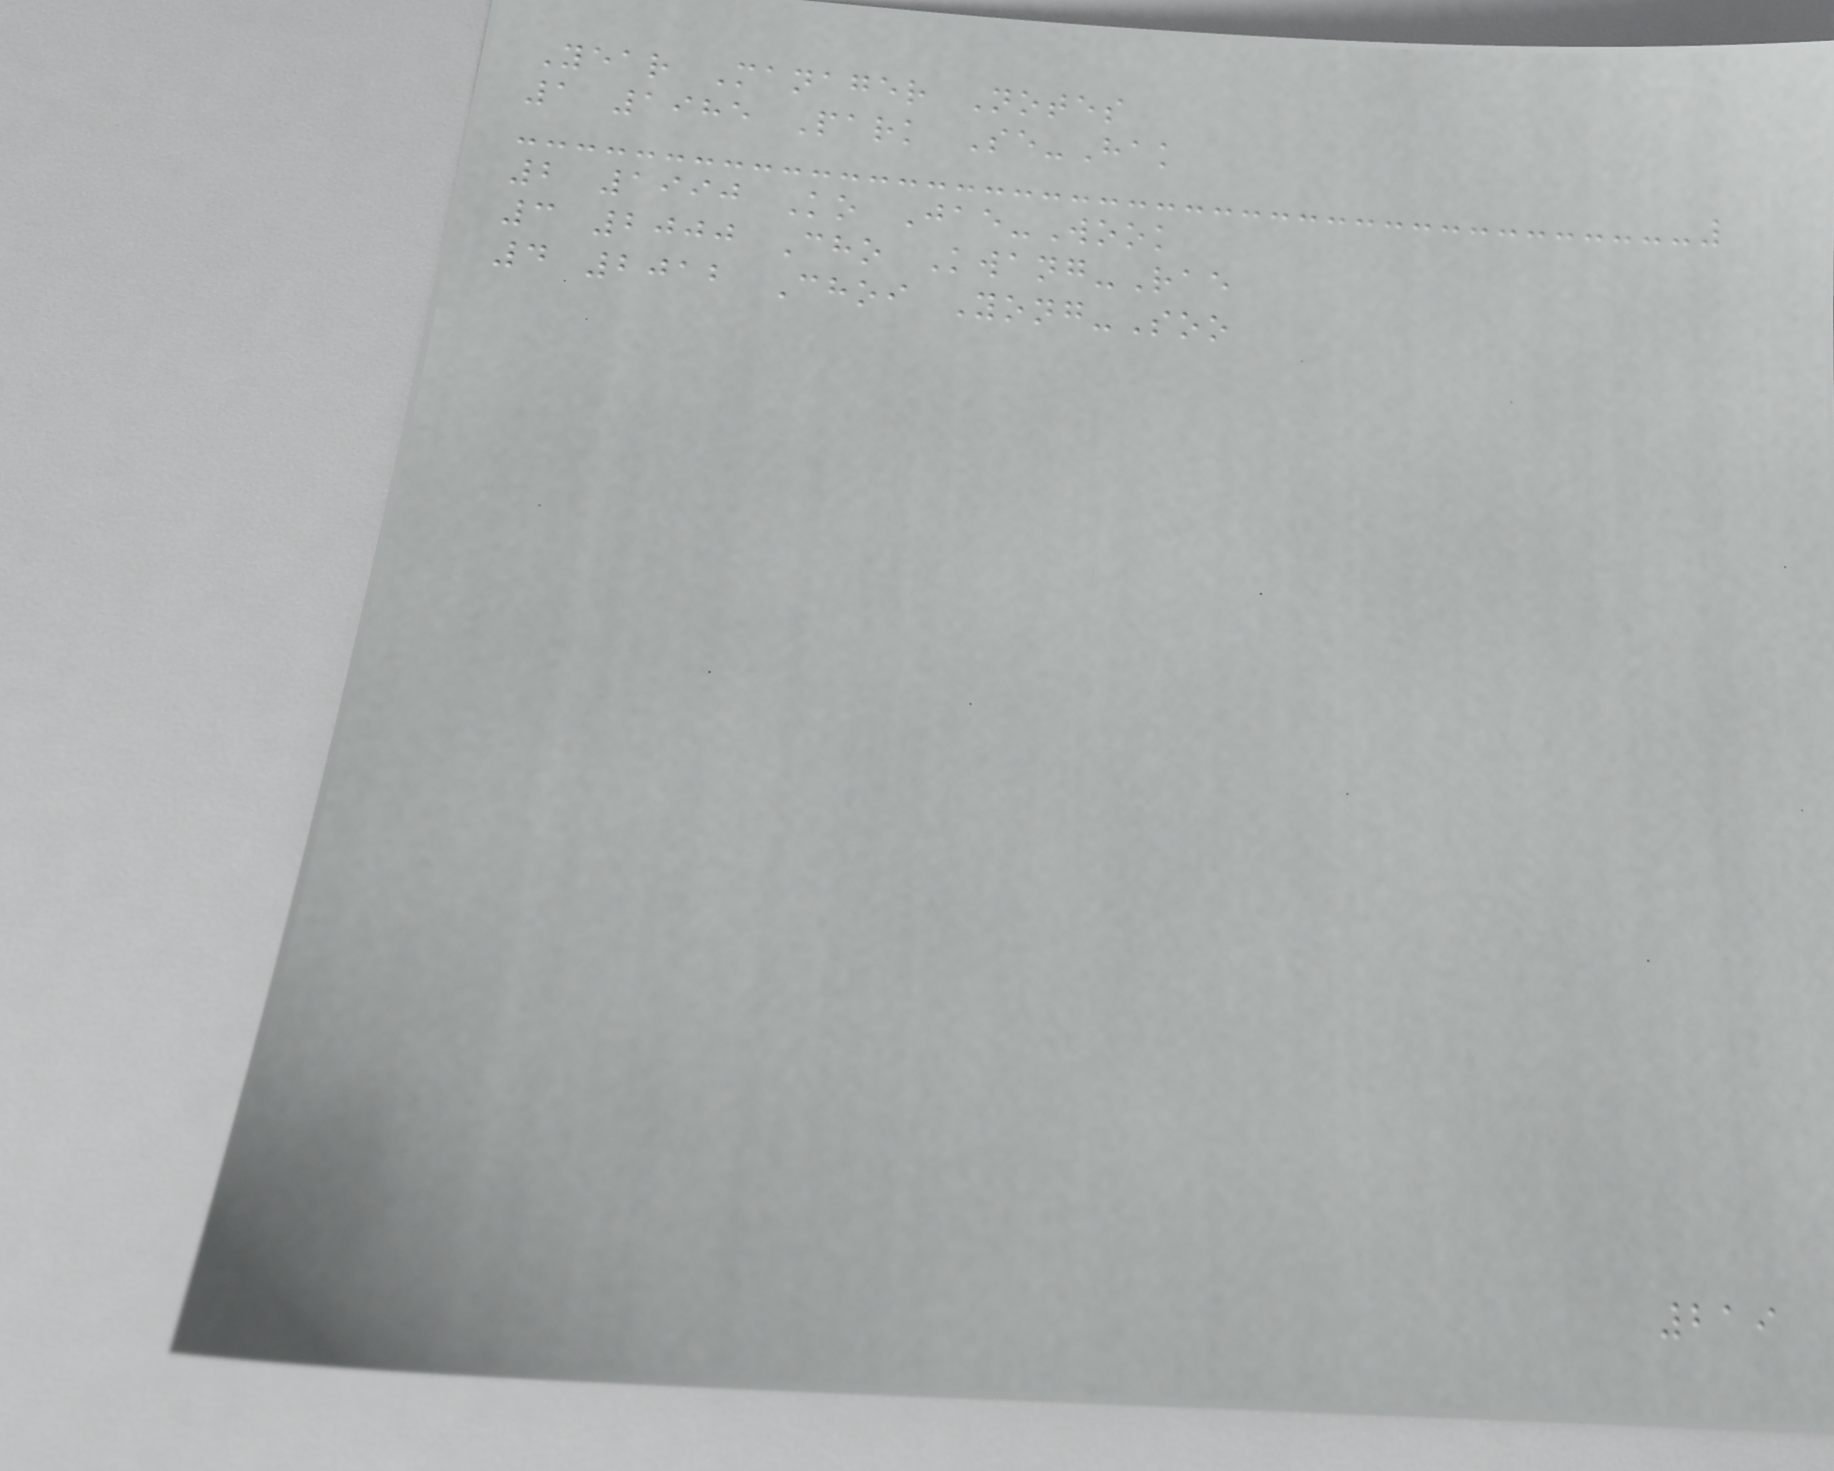Year Manager Notes
1 1985 Park Se-Hak
2 1990 Ko Jae-Wook
3 2000 Cho Kwang-Rae
4 2012 Choi Yong-Soo
219
